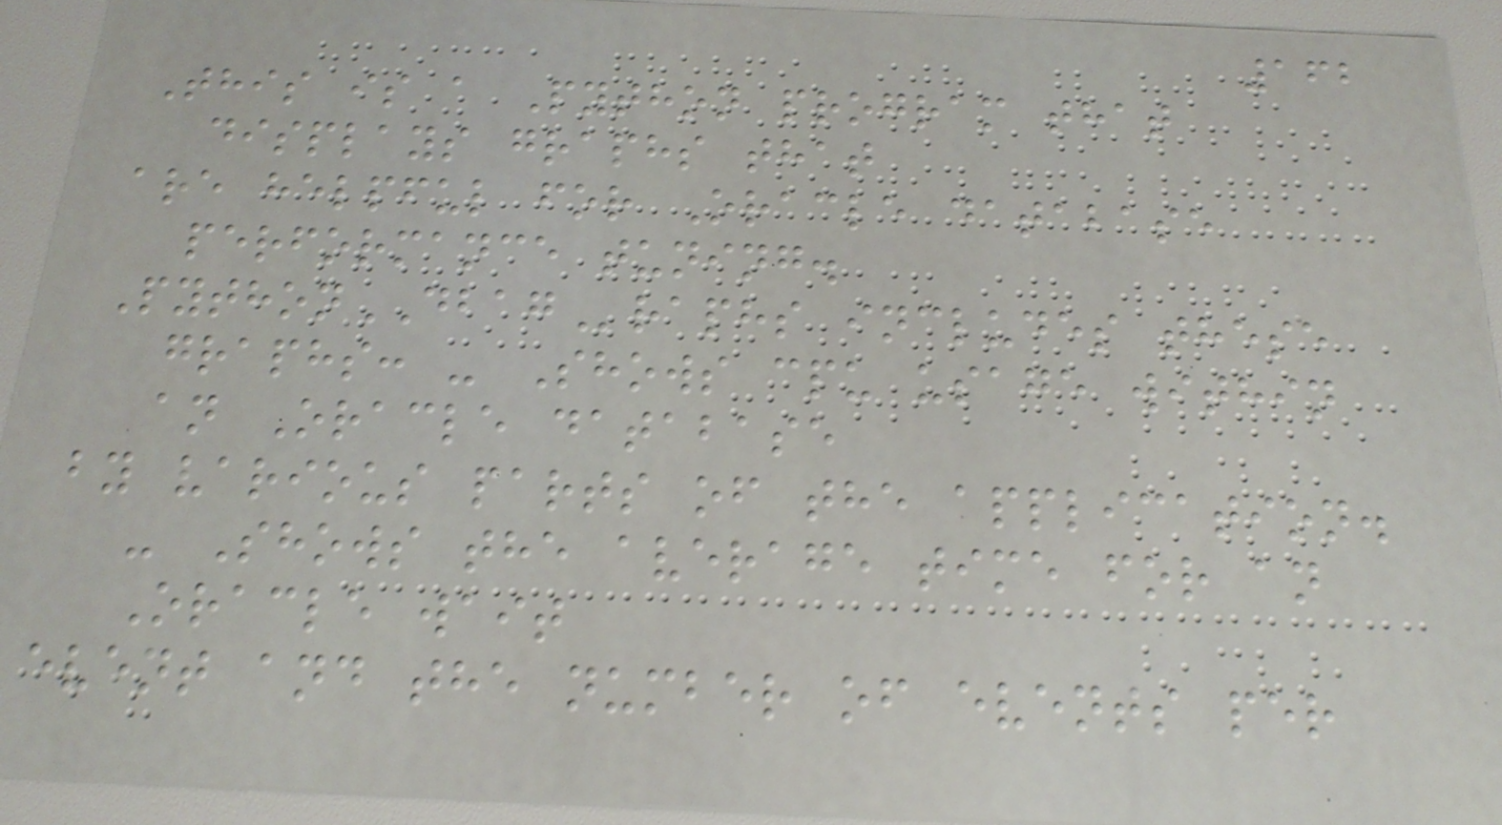162
This is a Python program that
displays graphs that
are helpful for Oracle database
performance tuning.
PythonDBAGraphs includes these
graphs: - Shows cpu usage within
an Oracle database
by various parts of the application.
- Shows the average time for an
Oracle wait
event and the number of events per
